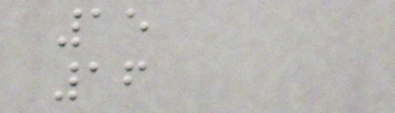15
16
